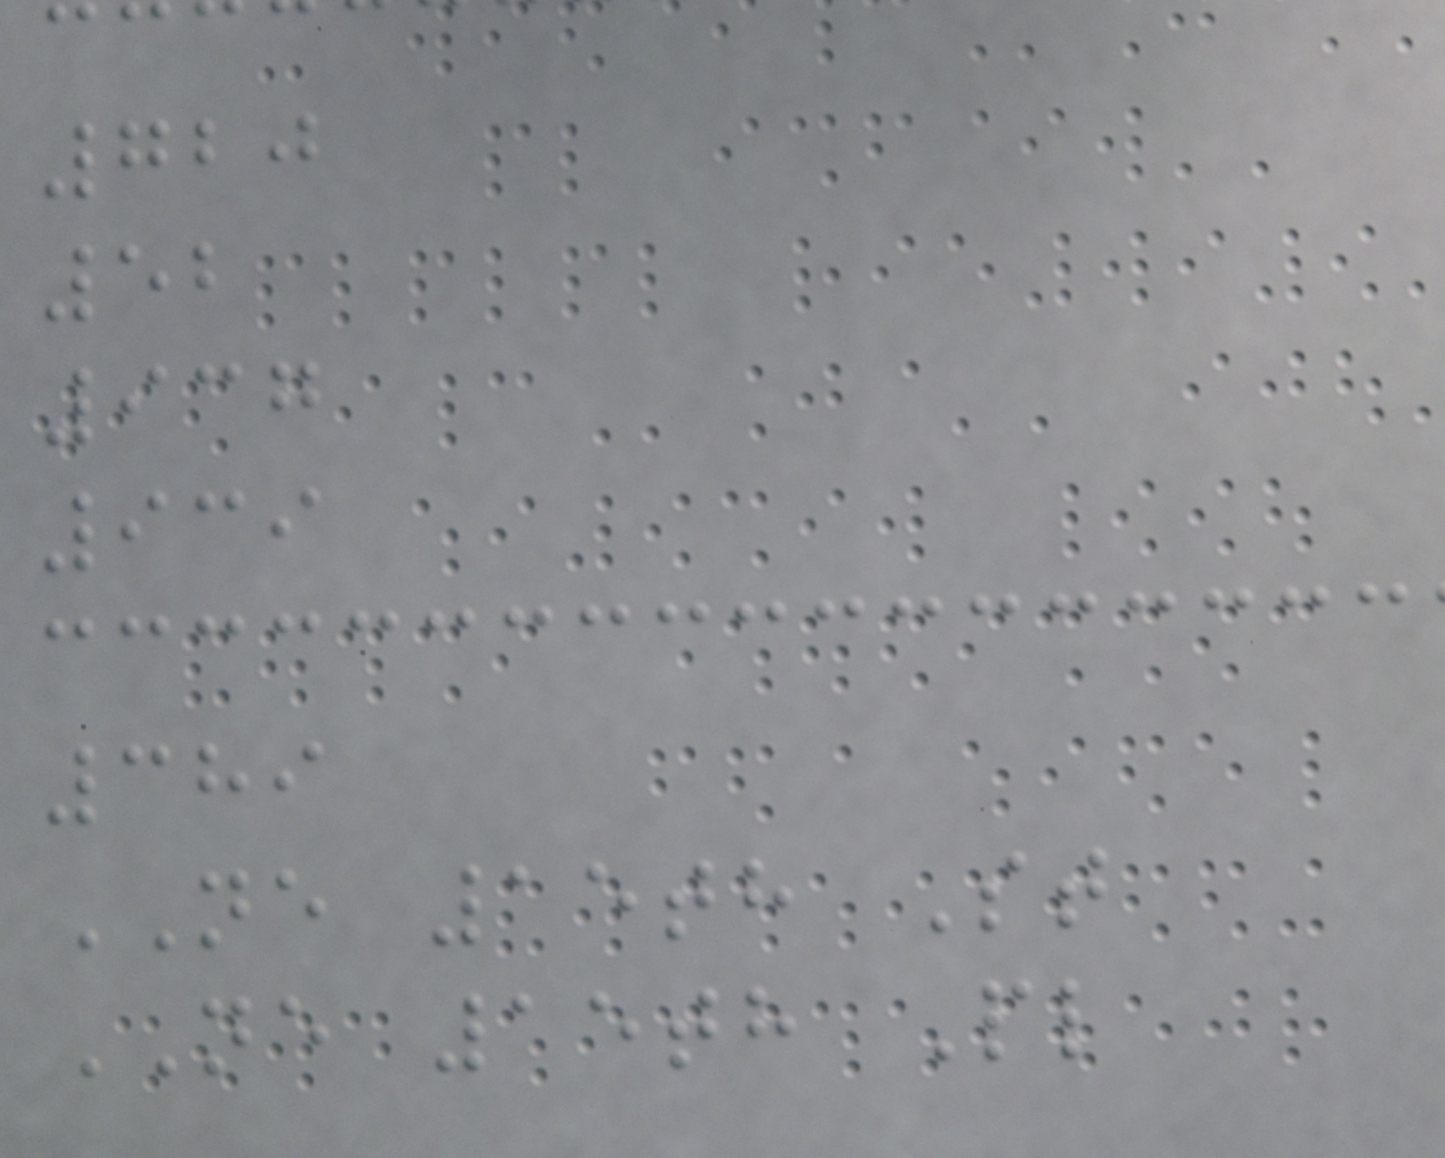720
52
937
939
389
NE 15th St
NE 15th Pl
